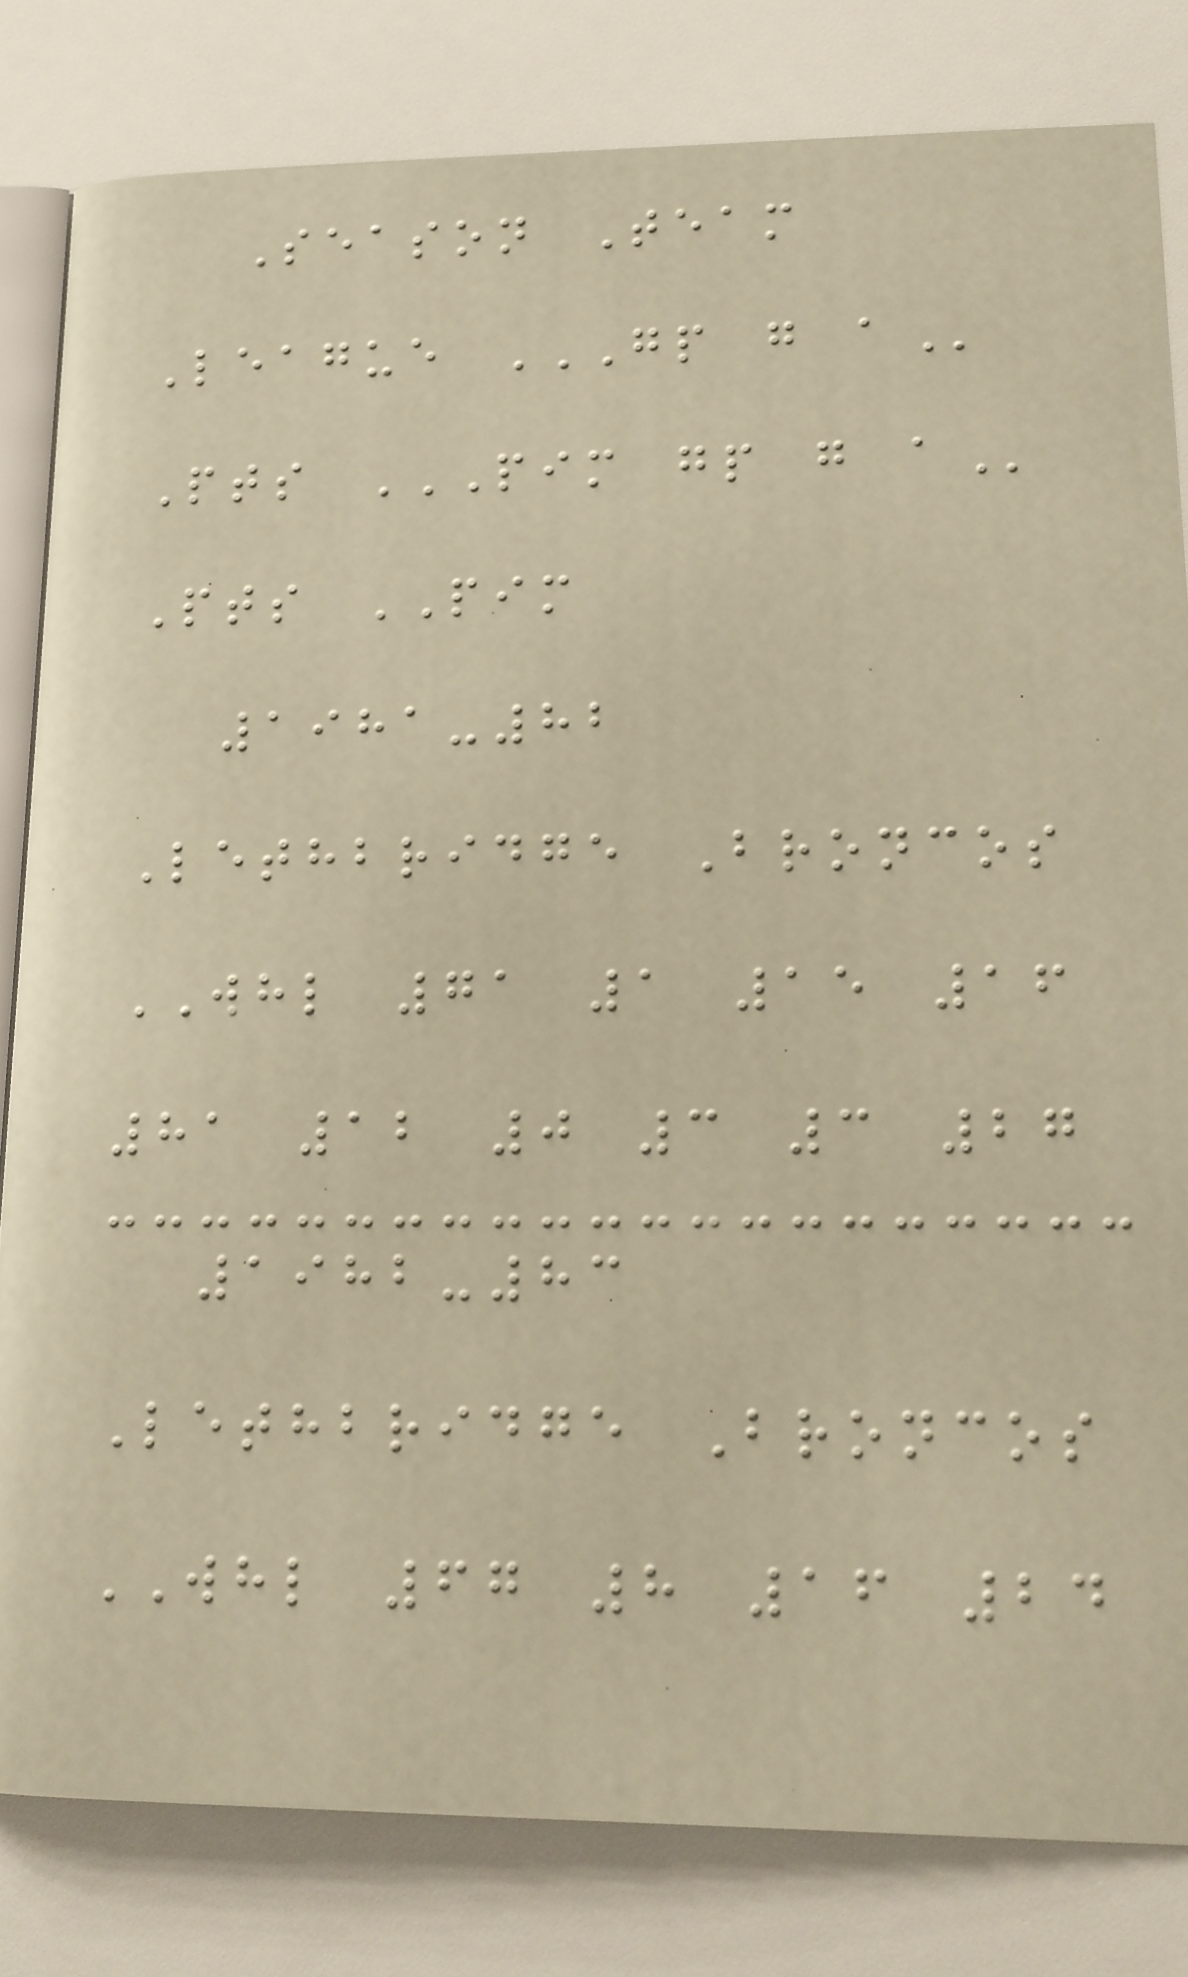Season Team
League GP G A
Pts PIM GP G A
Pts PIM
1981-82
Lethbridge Broncos
WHL 71 1 15 16
81 12 0 3 3 27
1982-83
Lethbridge Broncos
WHL 67 8 16 24
